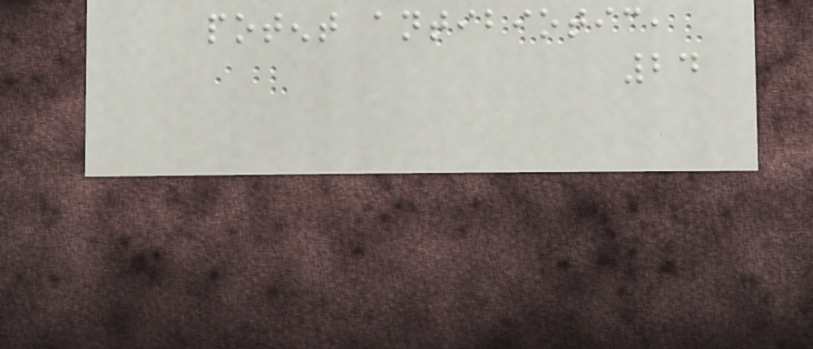potent antibiotic,
24
